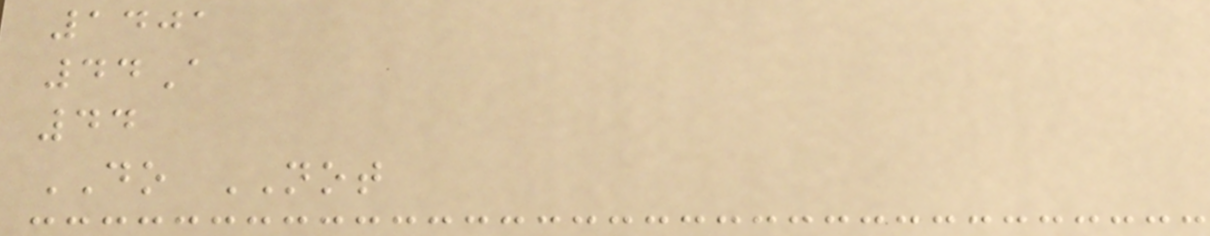1401
44A
44
DO NOT
